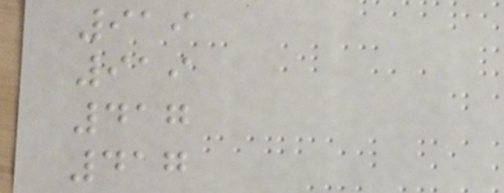919
919
417
417
